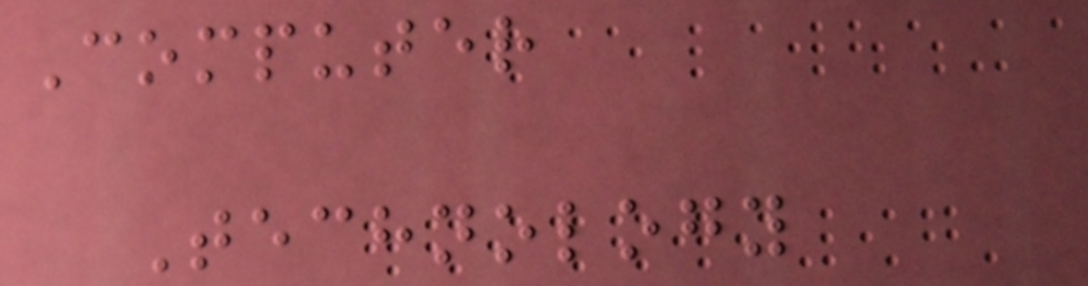Computer
Technology
